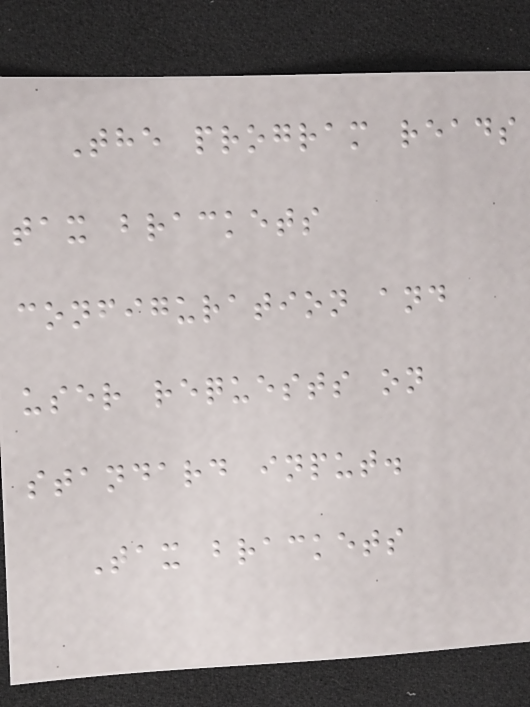The program reads
tax brackets
configuration and
user requests on
standard input.
Tax brackets
